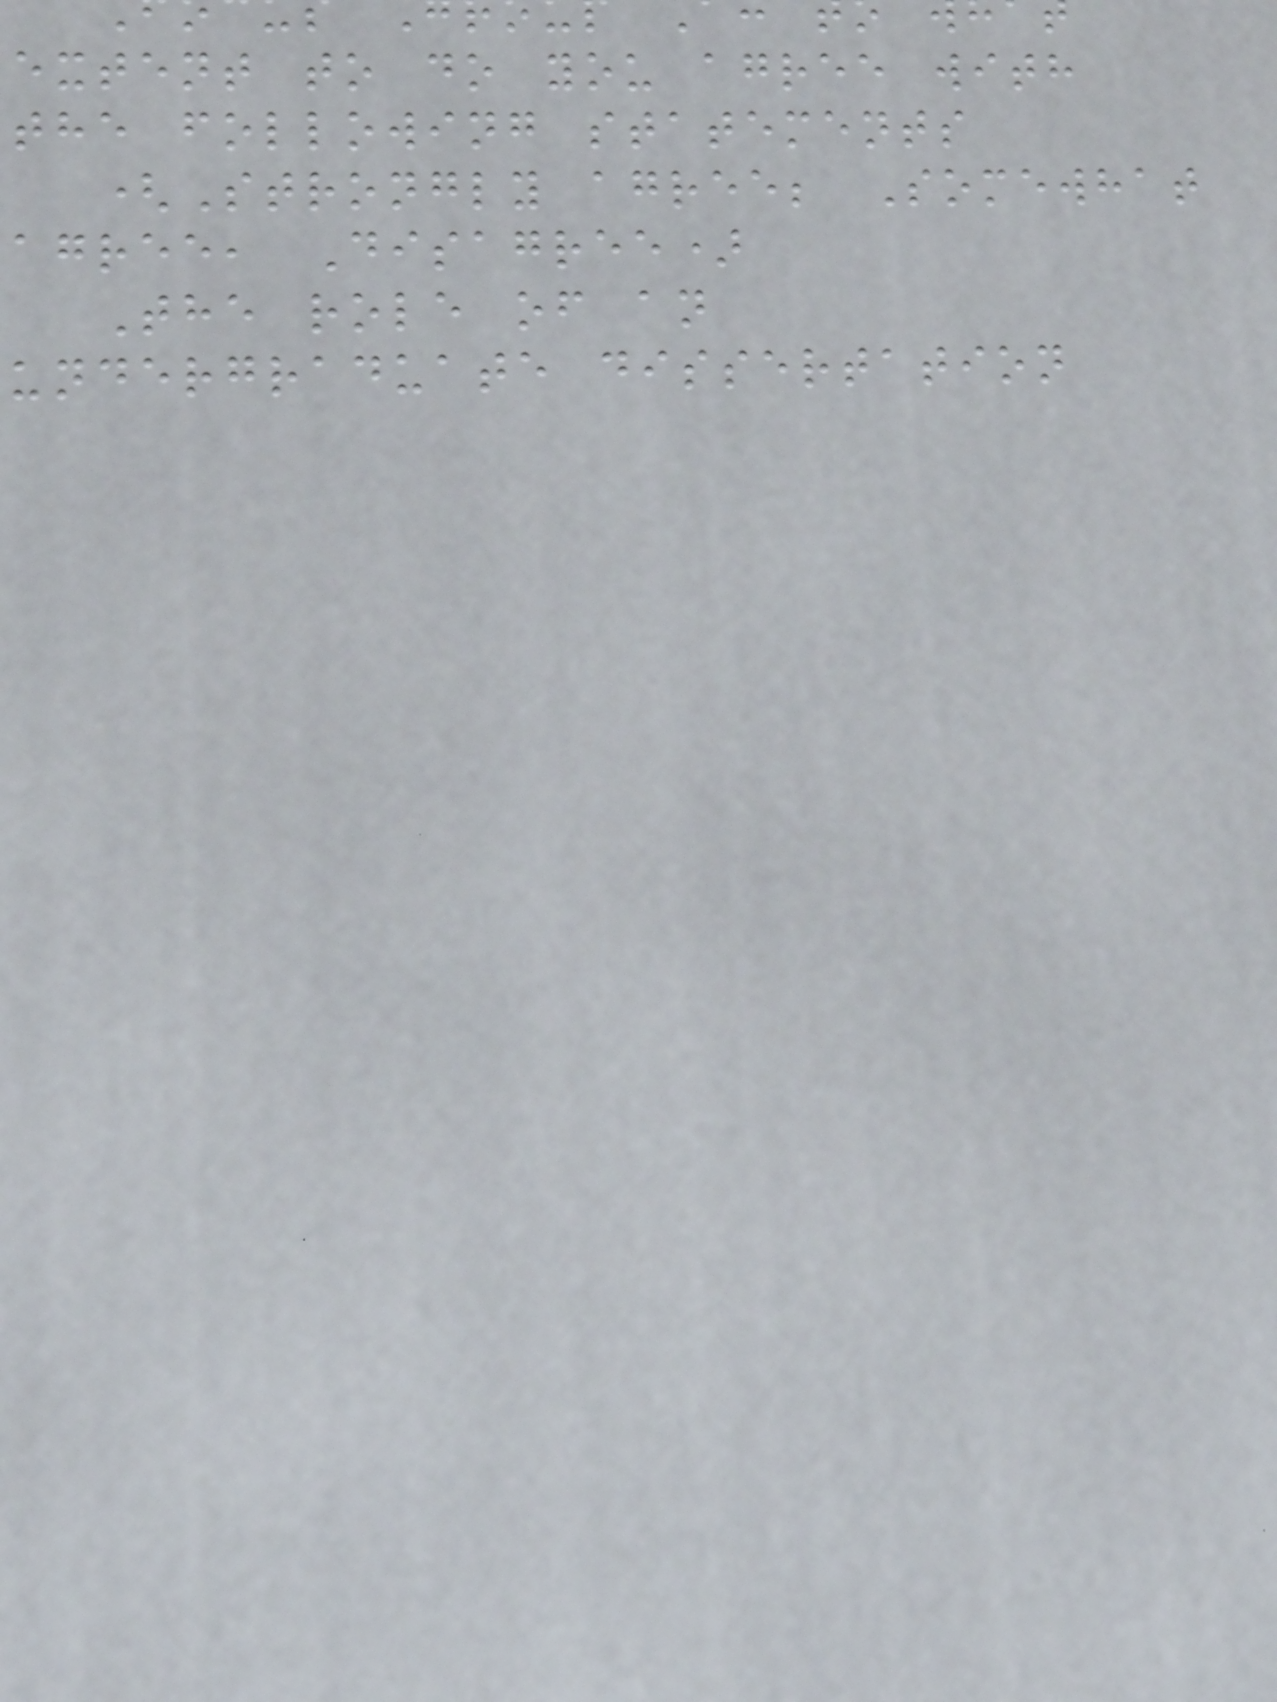extent to do you agree with
the following statements
(Strongly agree; Somewhat
agree, Disagree)
The role of an
undergraduate dissertation
